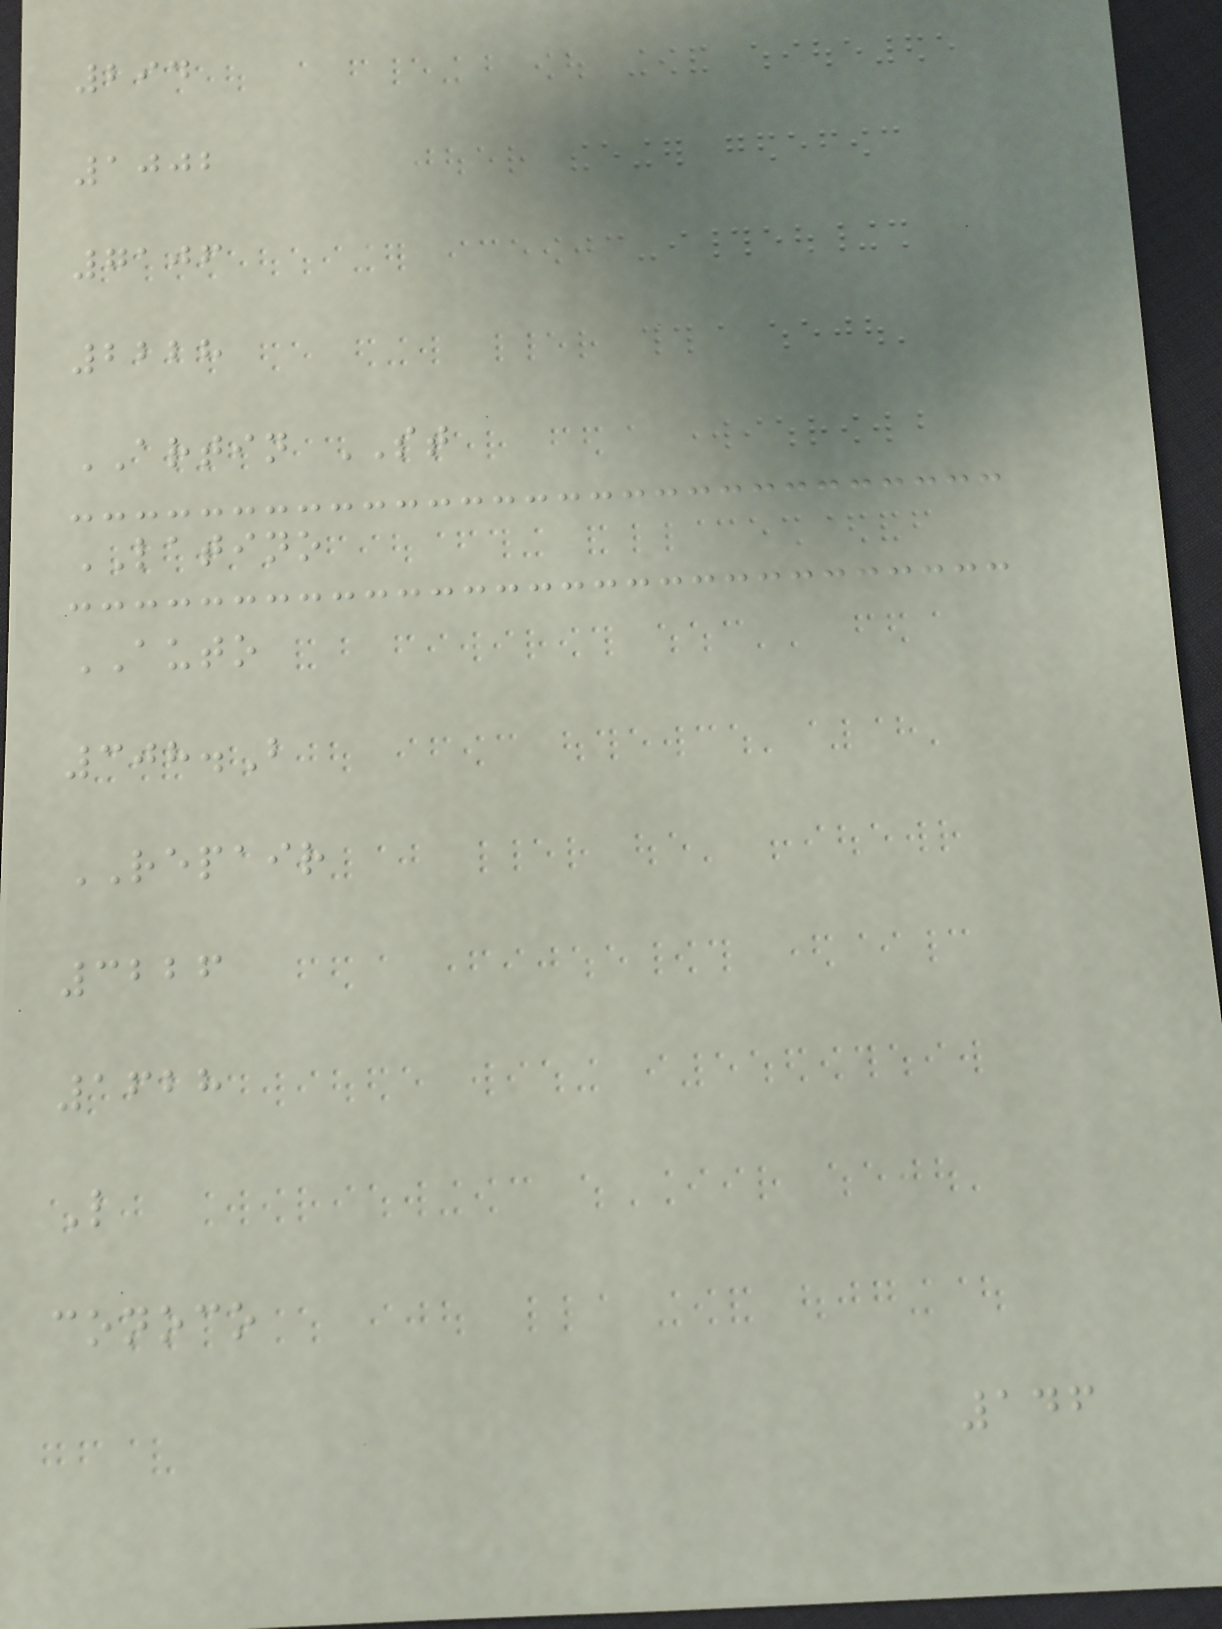294
1002
7106
2228
ARTIN ST
LATINO
AUTO
308.B
REPAIR
3226
1628
L
conoco
146
